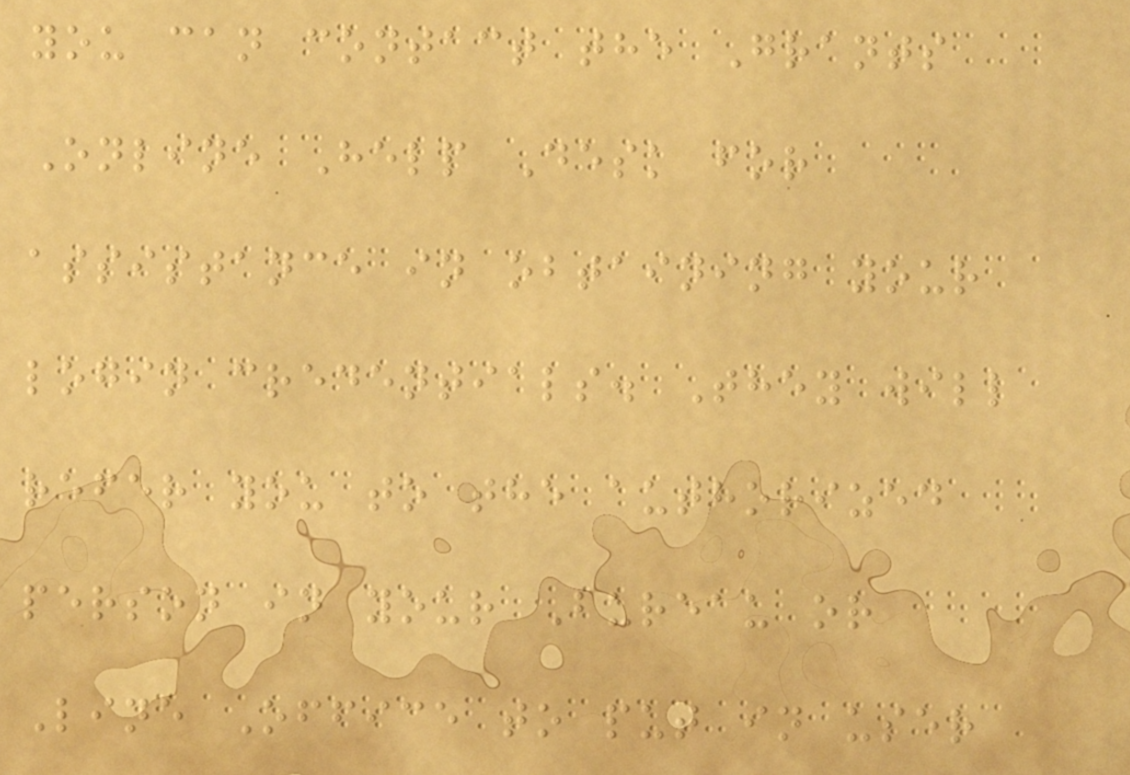you can contact the Grants
Online Help Desk for
assistance in obtaining your
login credentials. They will
refer you to the authorized
person in your Bureau or
Line Office to put in user
